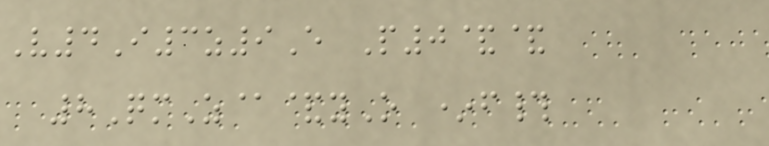V4I3z9E P0&&
8QmZ@&yO *f#
